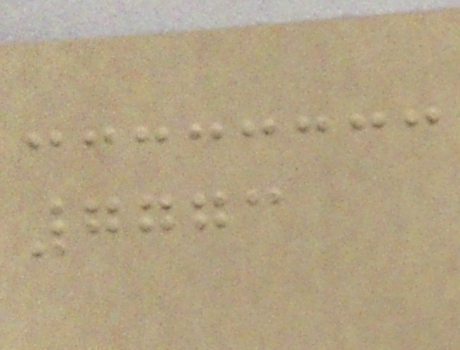7773
